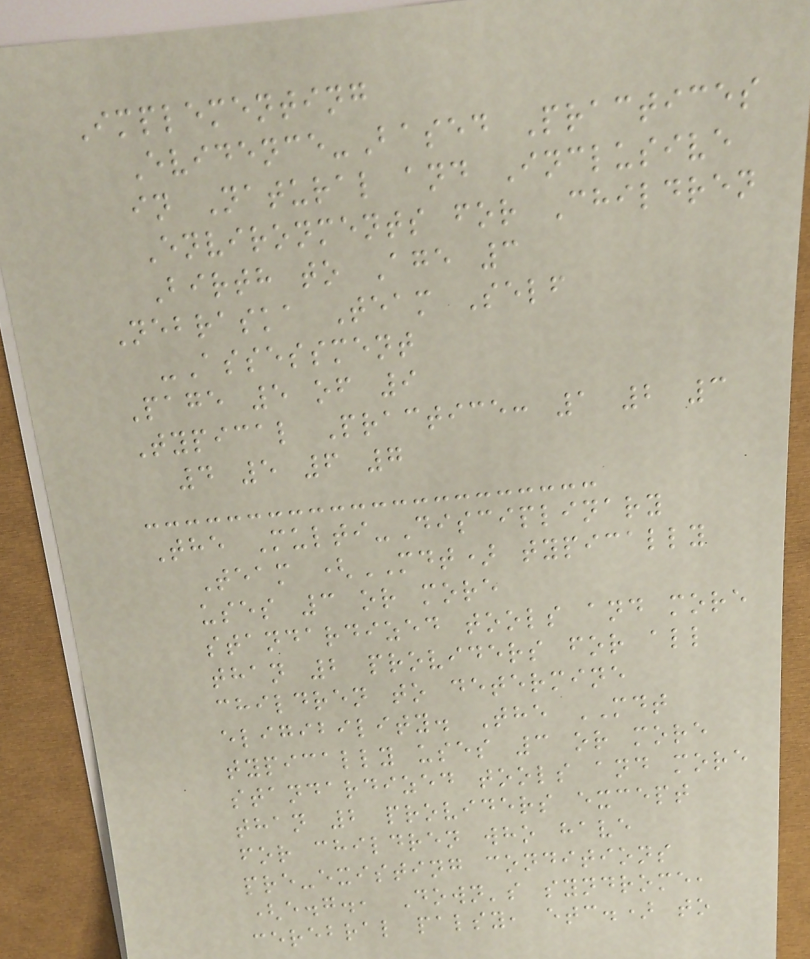Implementing
Evidence-Based Practices
in Natural and Inclusive
Environments for Children
Birth to Age 3
Nebraska Team Self
-Assessment
Page 5 of 9
Typical Practice: 1 2 3
4 5 6 7
The Multi-Disciplinary
Team (MDT) typically
uses 3 or more
standardized tools and more
than 2 providers for all
children to determine
eligibility. The MDT
typically uses 3 or more
standardized tools and more
than 2 providers except
for children who have
pre-existing conditions
(e.g., Down's syndrome,
cerebral palsy, etc.) to
